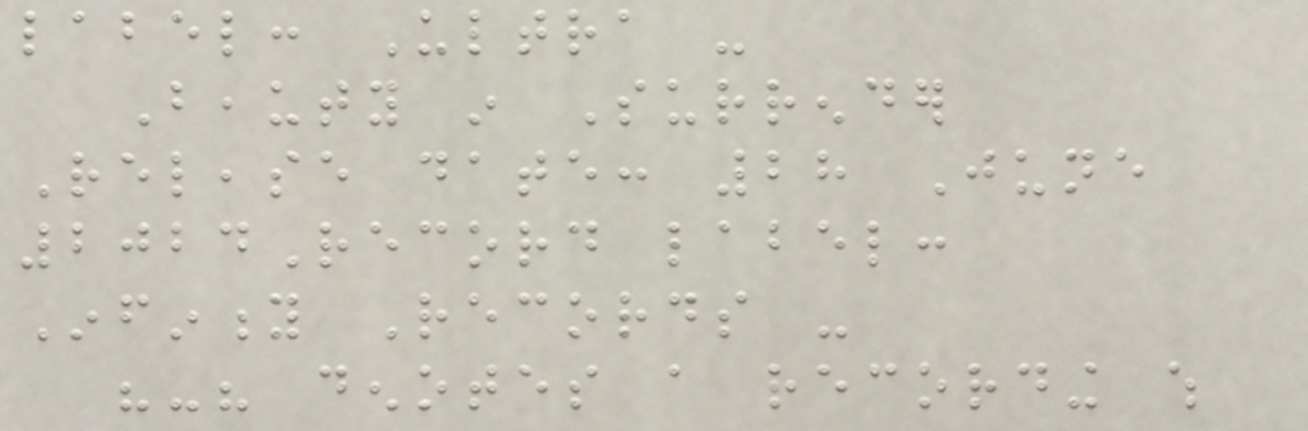label: Ultra -
Beauty in Surrender
Release date: 28 June
2024Record label:
Infinity Records -
"-" denotes a recording which
